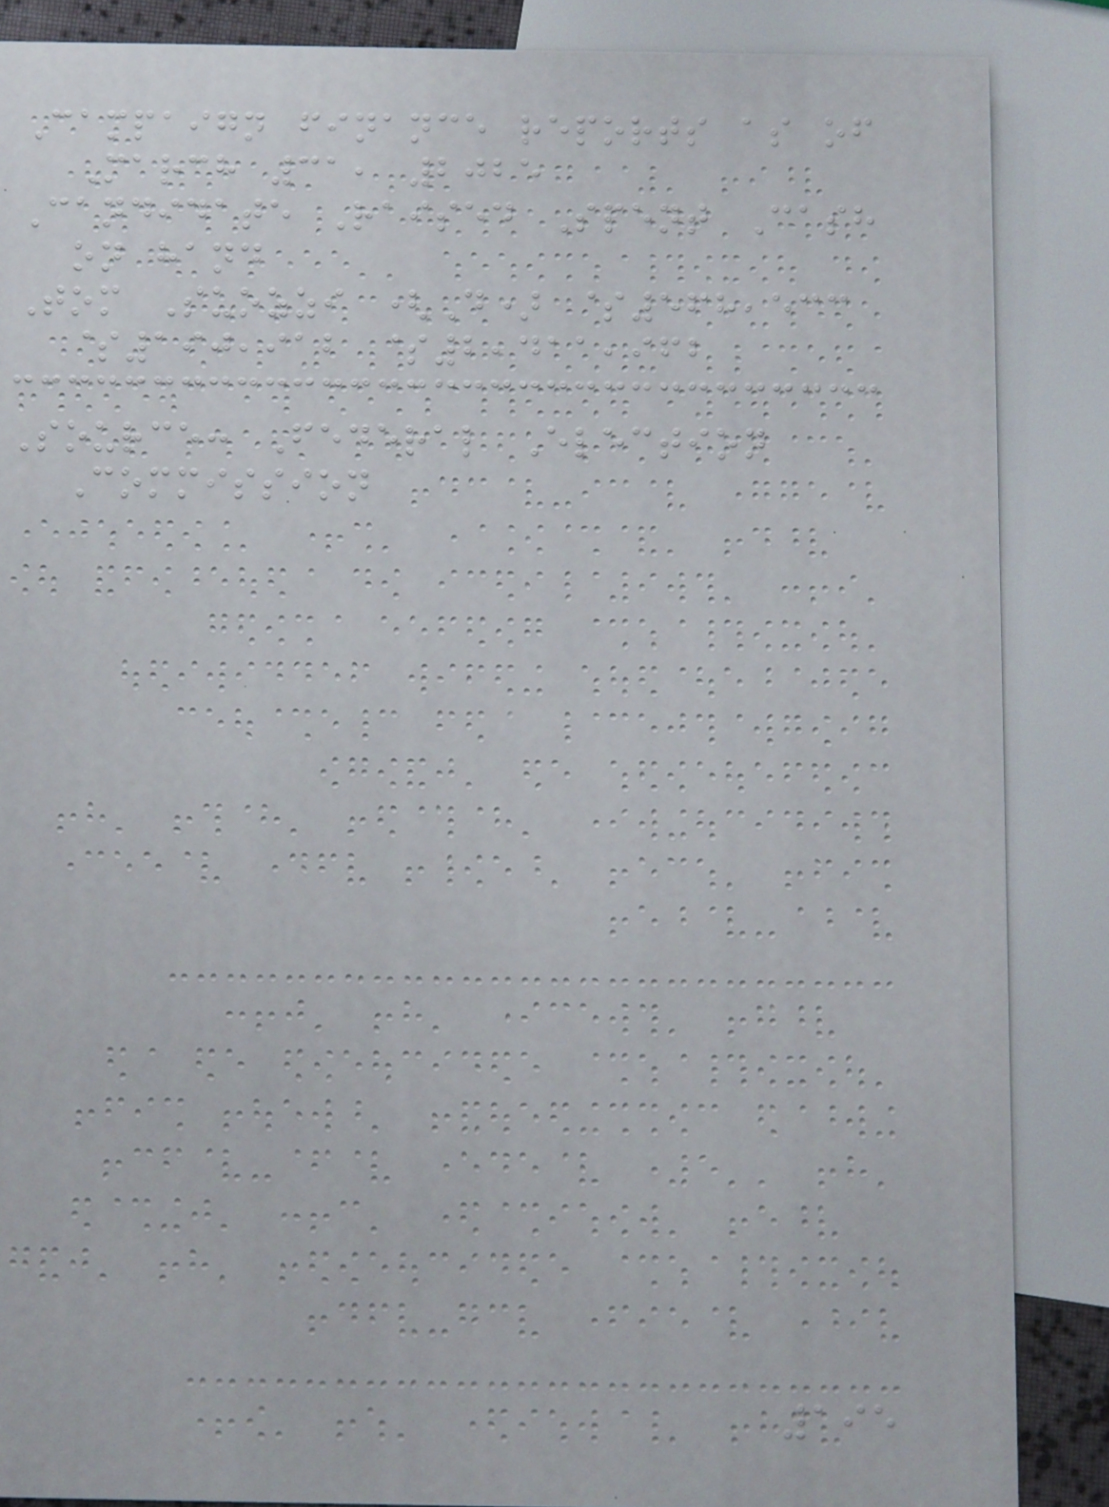Campaign finance reports as of
March 31, 2025
Candidate Raised Spent Cash
on hand
Tom Suozzi (D) $568,533
$190,912 $2,411,962
Source: Federal Election
Commission
195
